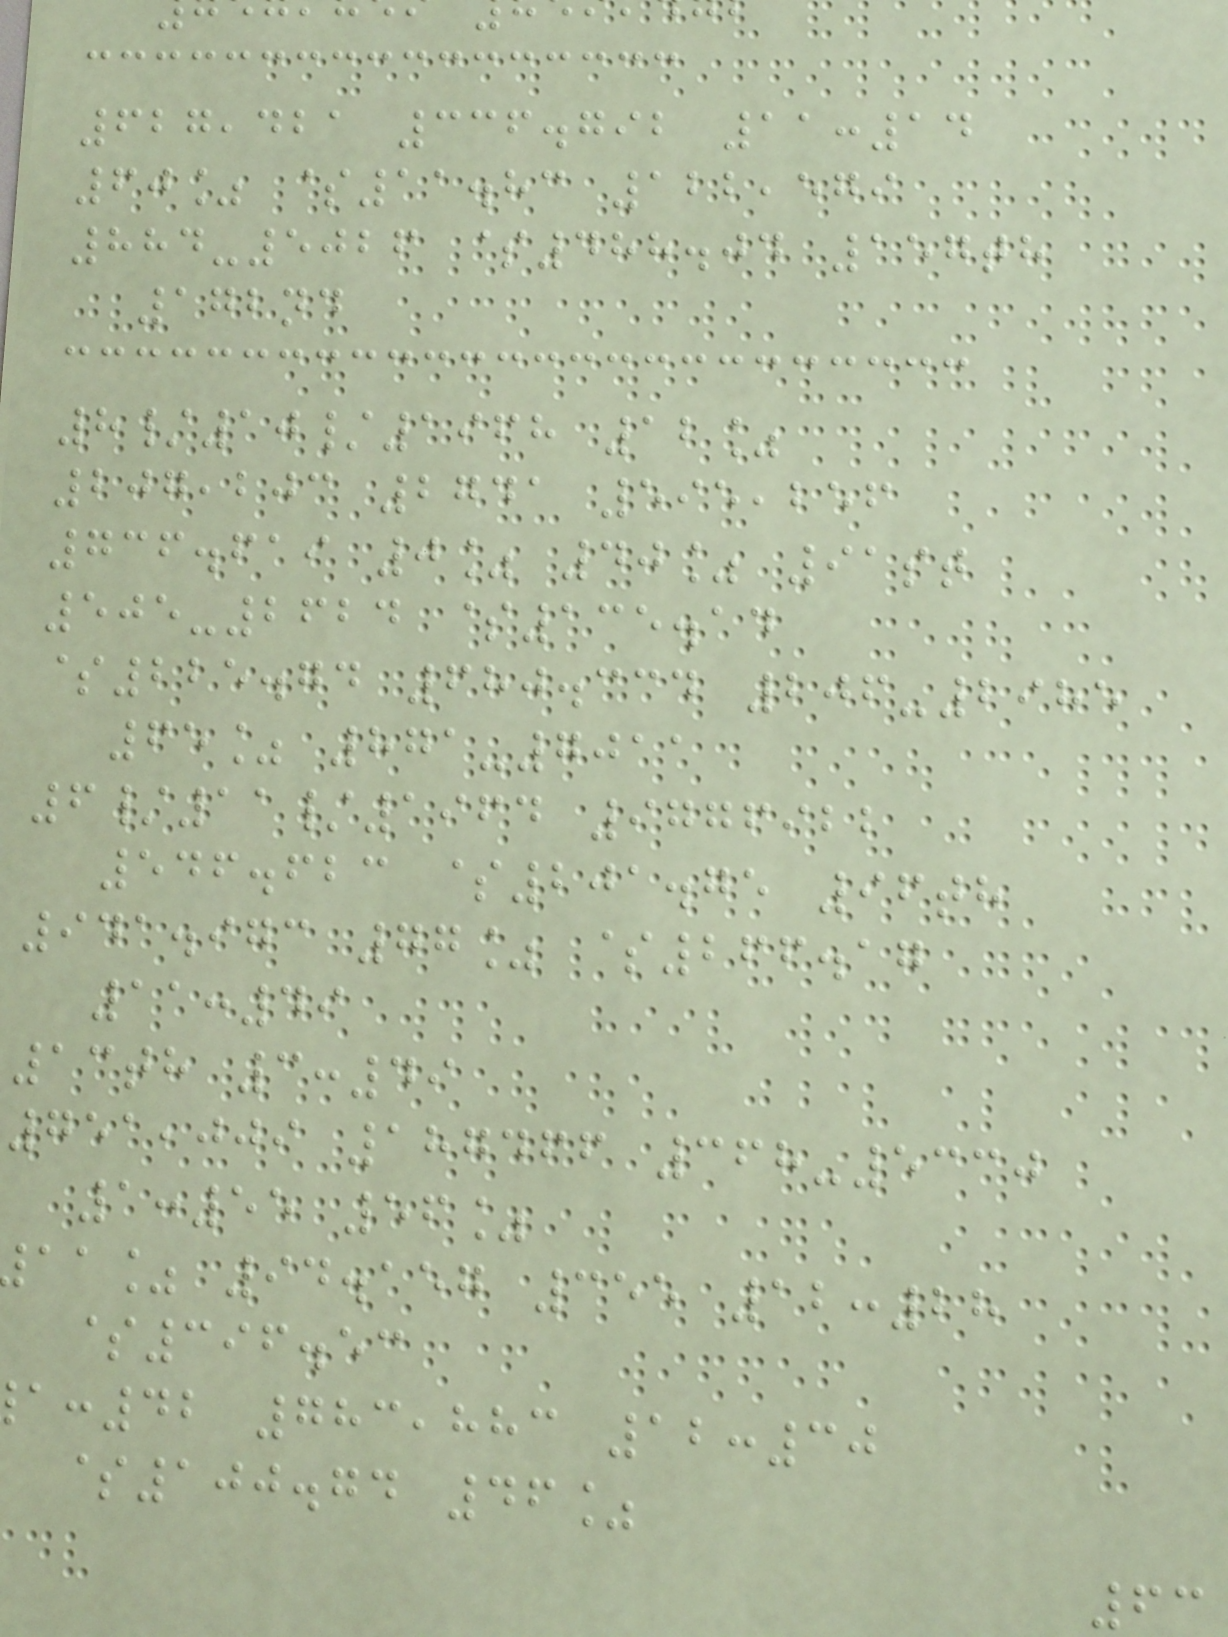627,421 336.792 11:14
60% $11.83 122,579
884-5026 $488.04 157th
172nd
8/10/1968 12%
207,203 2741 595,256
736.619 0% 40% 91st
505-2624 $135.14
$225.74 680.334 206-2985
65% 871-7011
6/11/1964 9776922
546.623 $201.75 96th
941.973 77% $266.17
11:49
13th 3:49
751,009 187466 368-5330
1:55 56%
aa% 94.157 355 12:28
$396.53
:42 783,883 12:30
$100.74 46%
63
